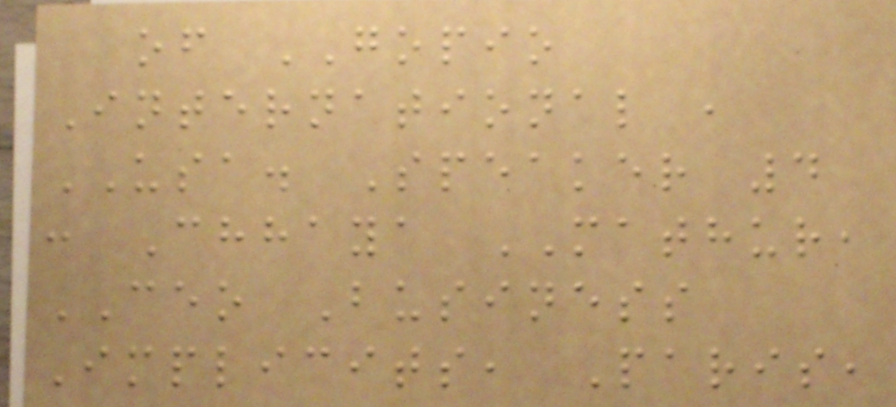of GOPIO
International ,
USA. Speaker 4
: Chhaya MATHUR,
CEO Business
Implicits, Paris,
